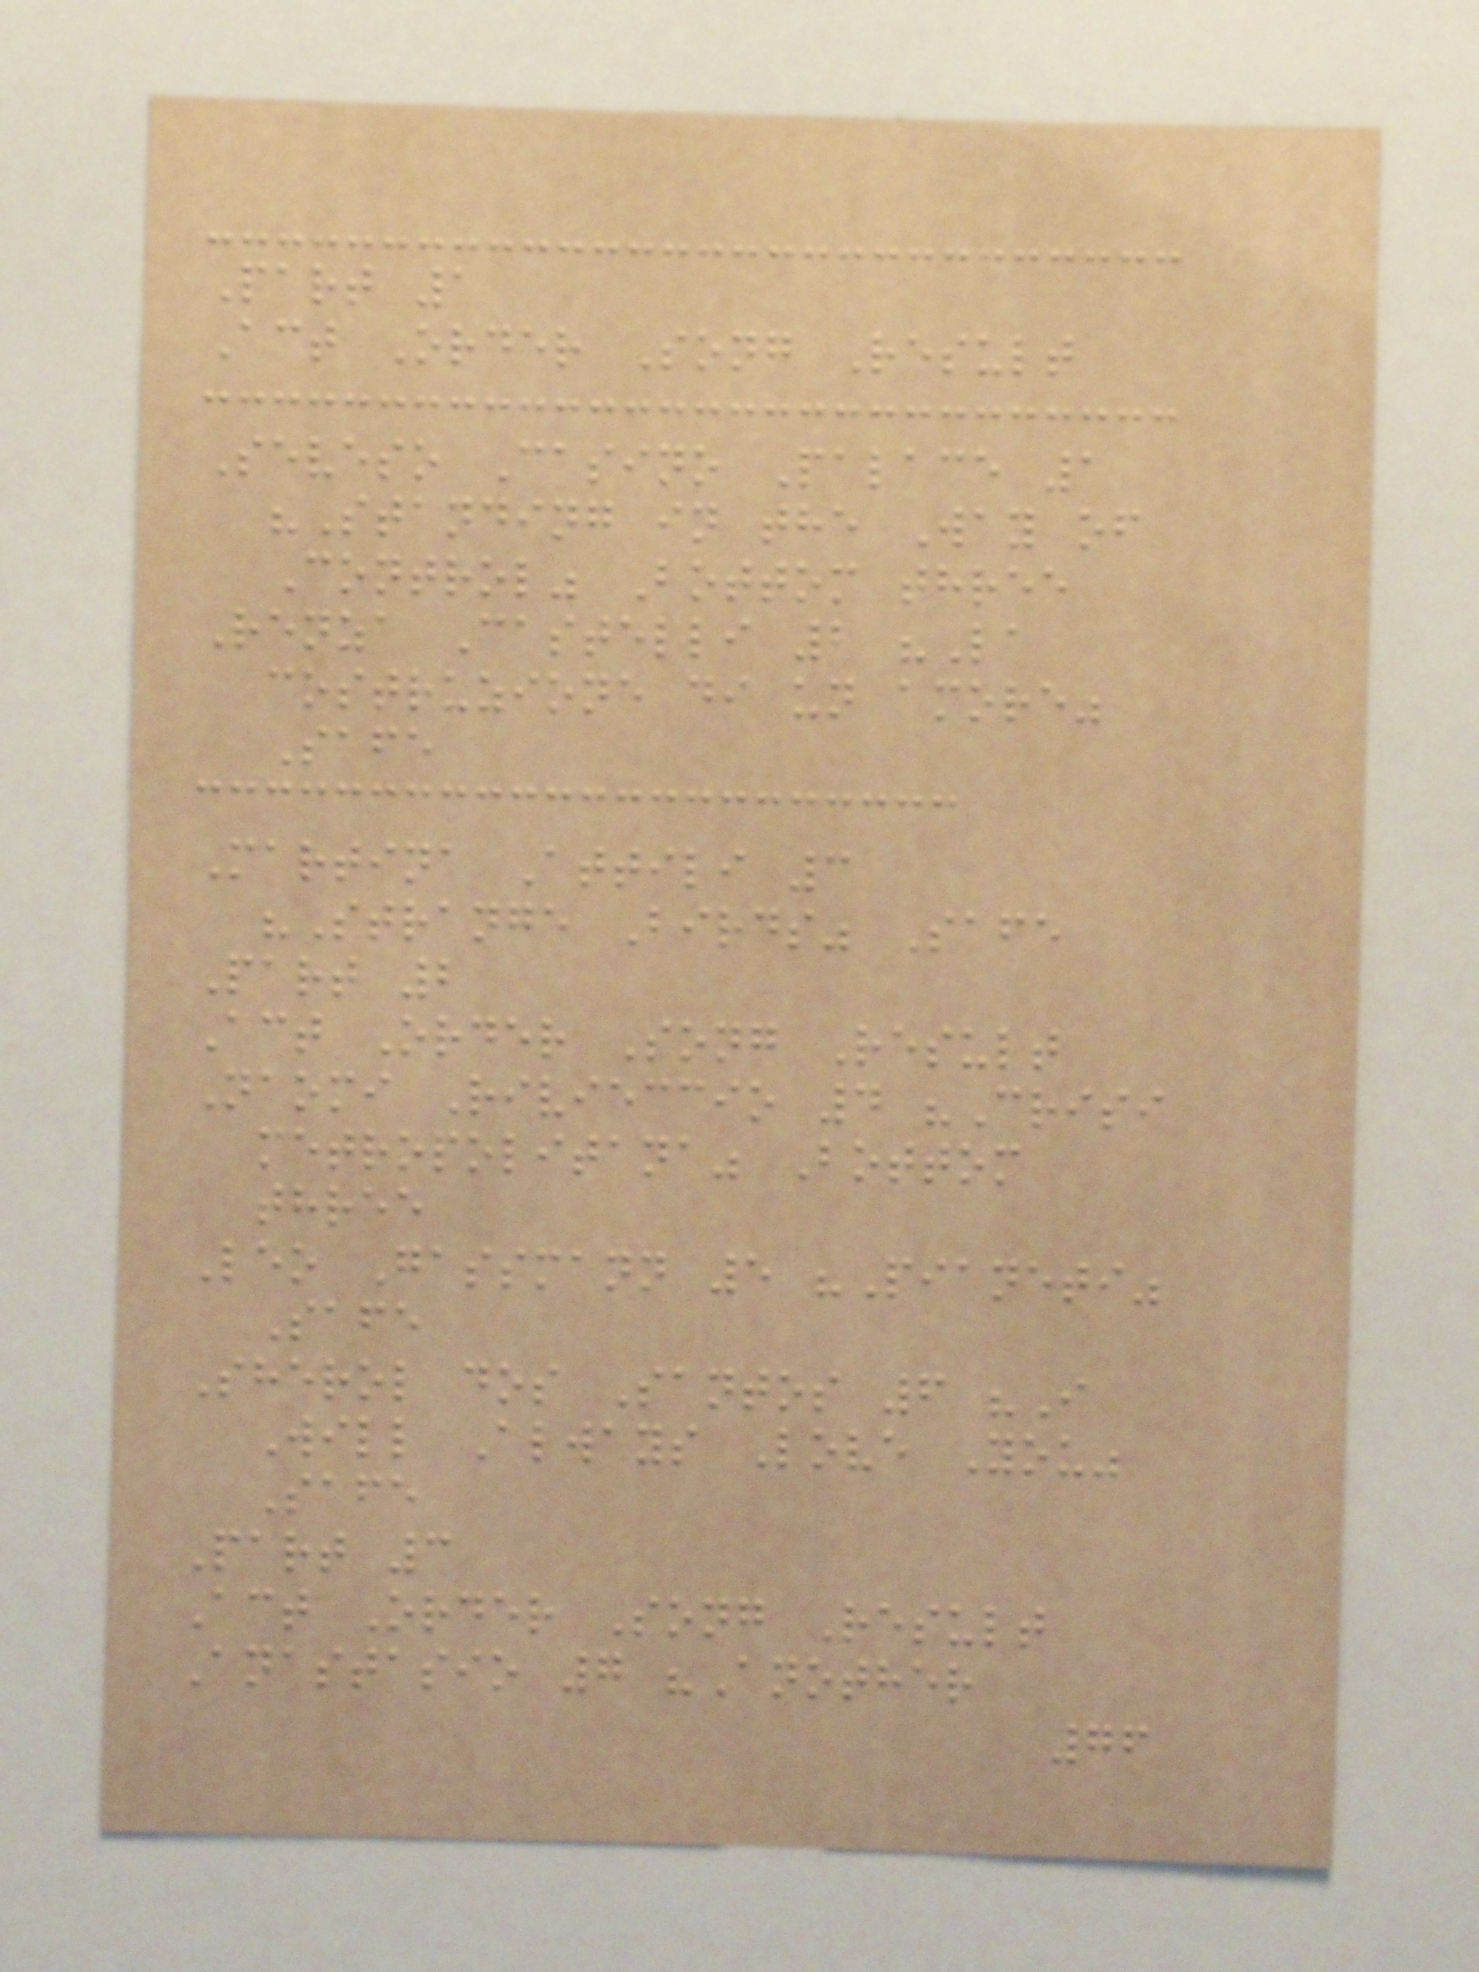Part 1
Act Order Song Result
Seveso Casino Palace 1
"Standing in the Way of
Control" Bottom three
Renza Castelli 2 "La
costruzione di un amore"
Safe
Martina Attili 3
"Strange Birds" Safe
Part 2
Act Order Song Result
Naomi Rivieccio 4 "Crisi
metropolitana" Bottom
three
Leo Gassmann 5 "Pianeti"
Safe
Sherol dos Santos 6 "I
Will Always Love You"
Safe
Part 3
Act Order Song Result
Anastasio 7 "Another
76
